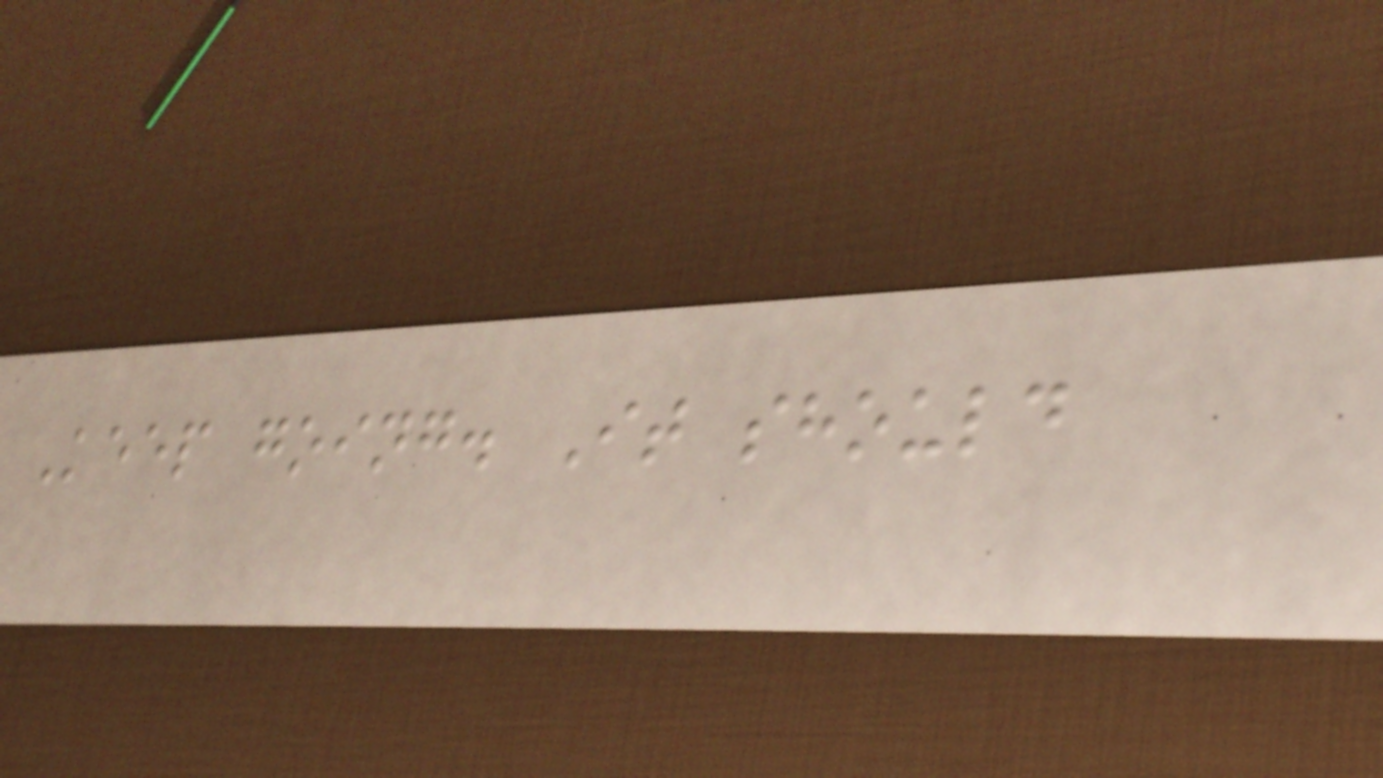Keep going. It should
